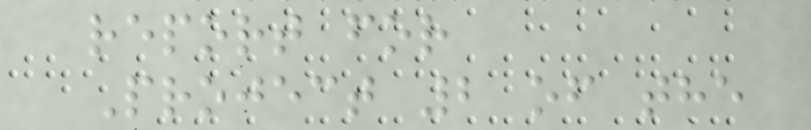report for
Project 2 of the
